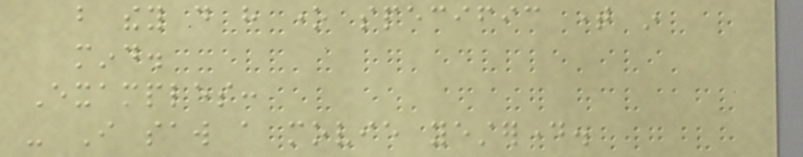but they do have one specific time in
mind.
Examples:
- I saw a movie yesterday.
